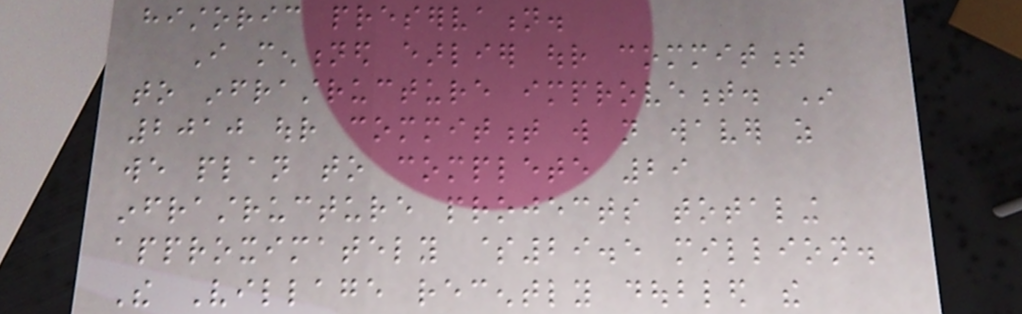historic preservation.
I mentioned earlier our commitment
to infrastructure improvement. In
2010 our commitment will not waver as
we plan to complete 29
infrastructure projects totaling
approximately $29.5 million.
The Village recently doubled the
